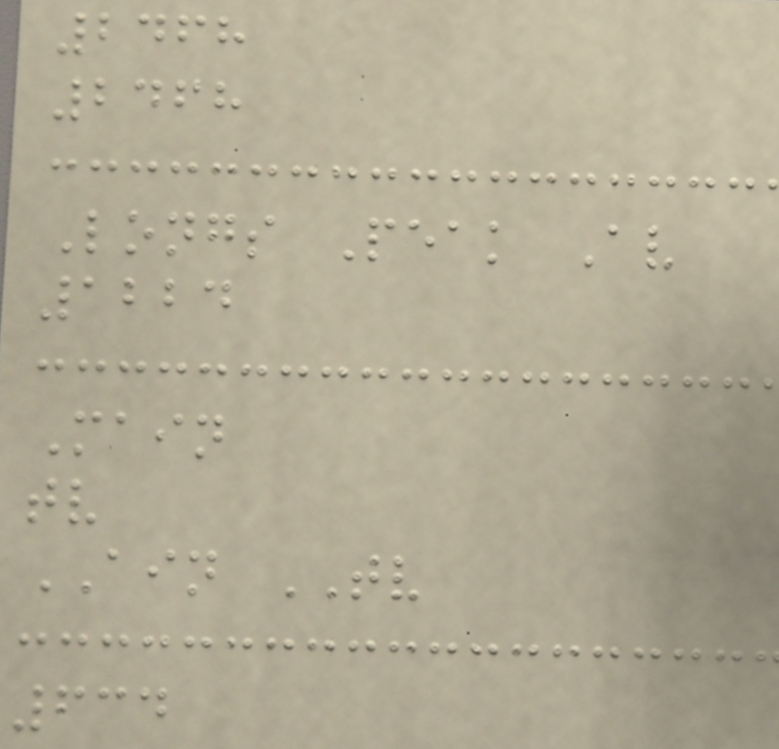2468
2468
Longs Peak Av
1224
Main
tv
AIN TV
634
